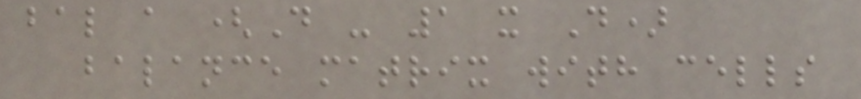bal a (D - 1 x D)
balance matrix with cells
